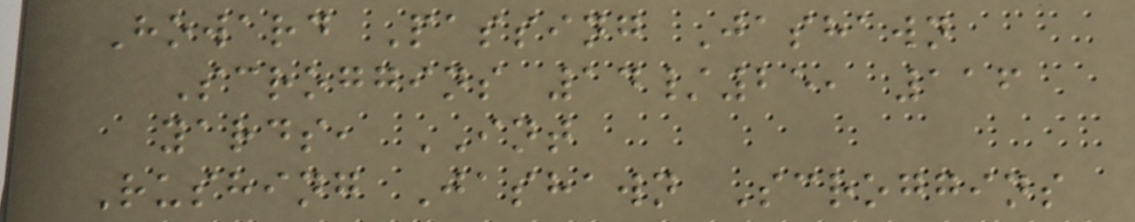Howard Passing Jashawn
Scroggins 14/25, 116
yards, INT
Rushing Jashawn Scroggins
